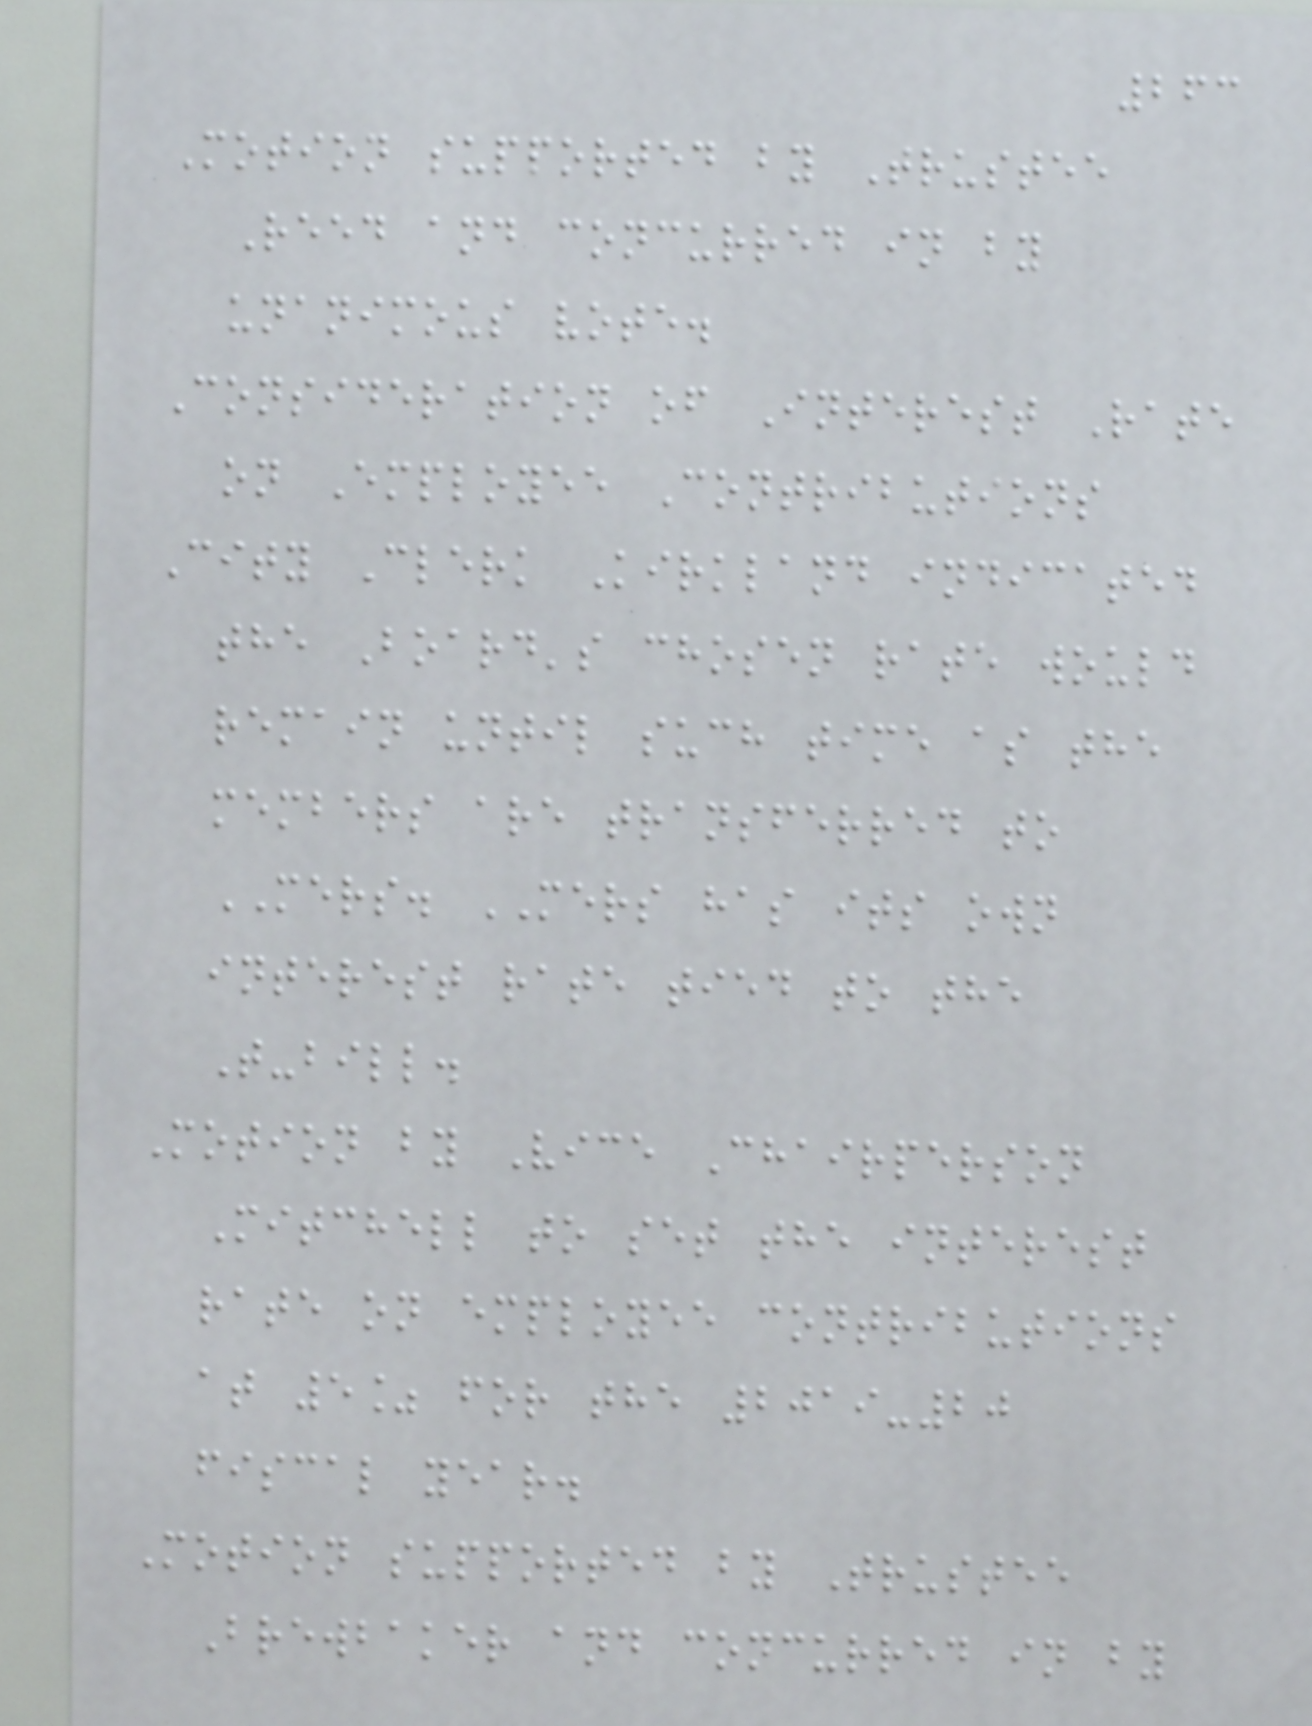263
Motion supported by Trustee
Reed and concurred in by
unanimous vote.
Consideration of Interest Rate
on Employee Contributions
City Clerk Kirkland indicated
the Board's chosen rate would
remain until such time as the
members are transferred to
MERS. MERS has its own
interest rate tied to the
T-bill.
Motion by Vice Chairperson
Mitchell to set the interest
rate on employee contributions
at 5% for the 2019-20
fiscal year.
Motion supported by Trustee
Brewbaker and concurred in by
